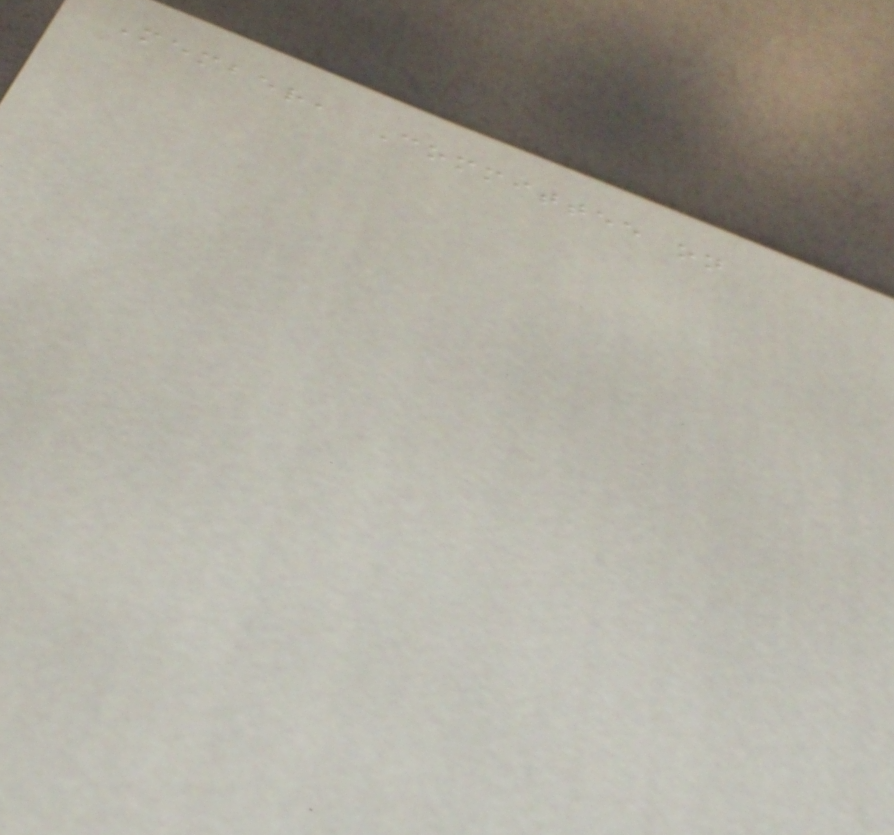Member, Committee on
